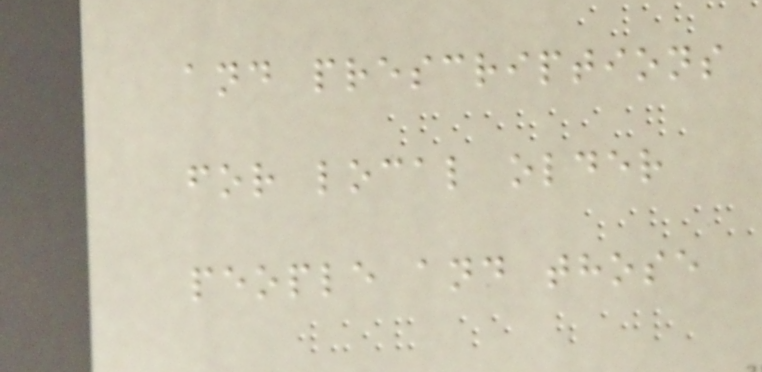and prescriptions
for local older
people and those
